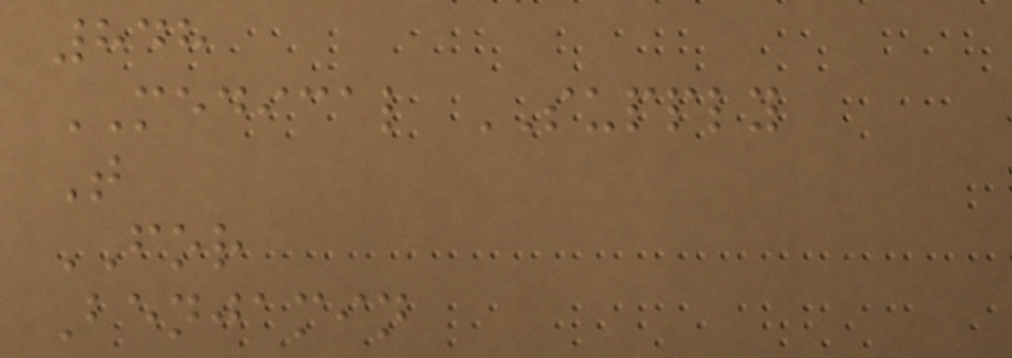848
MEDICAL SUPPLY
T
FOR
Benjamin
